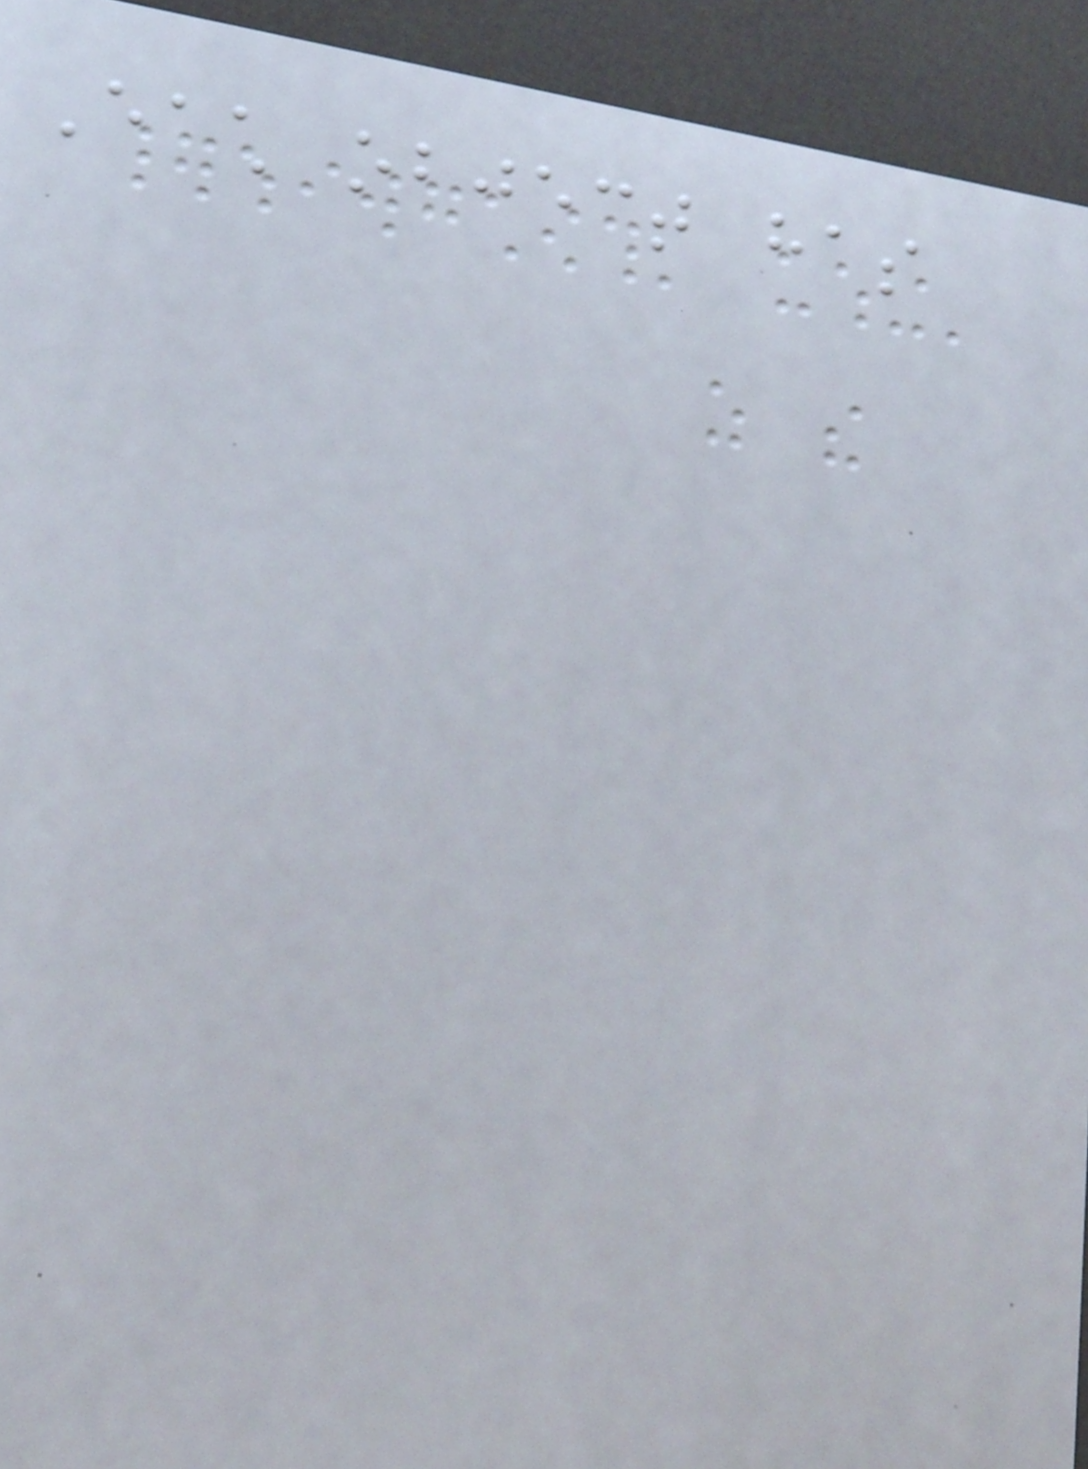Each object has
